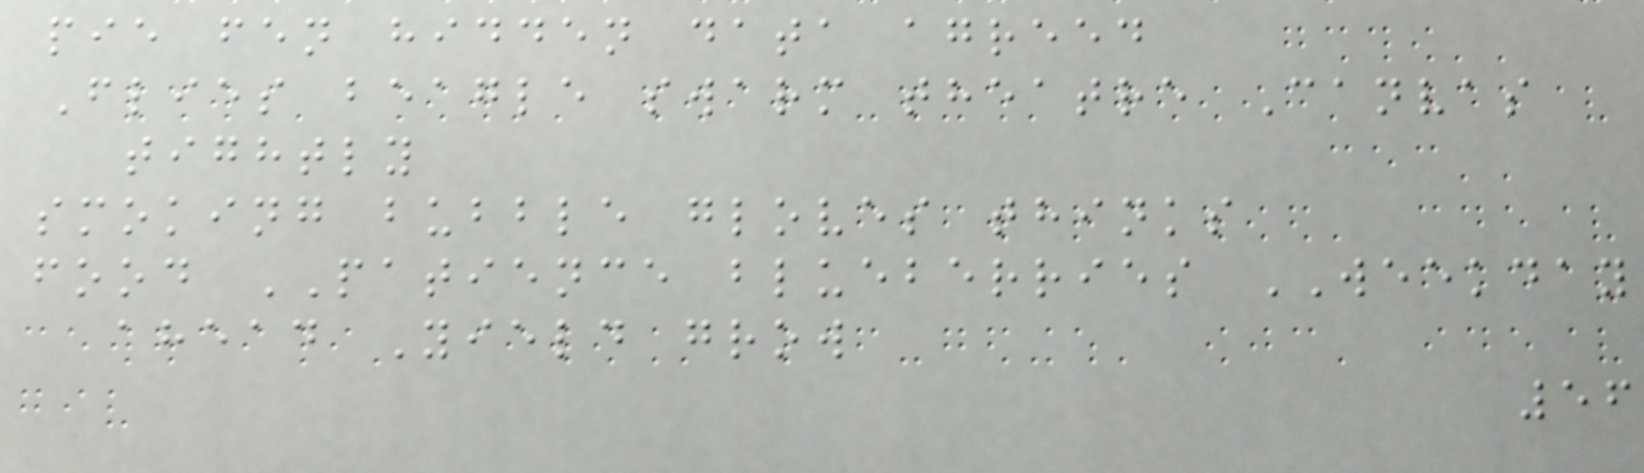pie fen hidden data agreed
Flies beagle swarm theatre Canvas
tightly
smoking bubble gloves thinks
food PATIENCE blueberries WEEKDAY
ahead Yield grow
56
